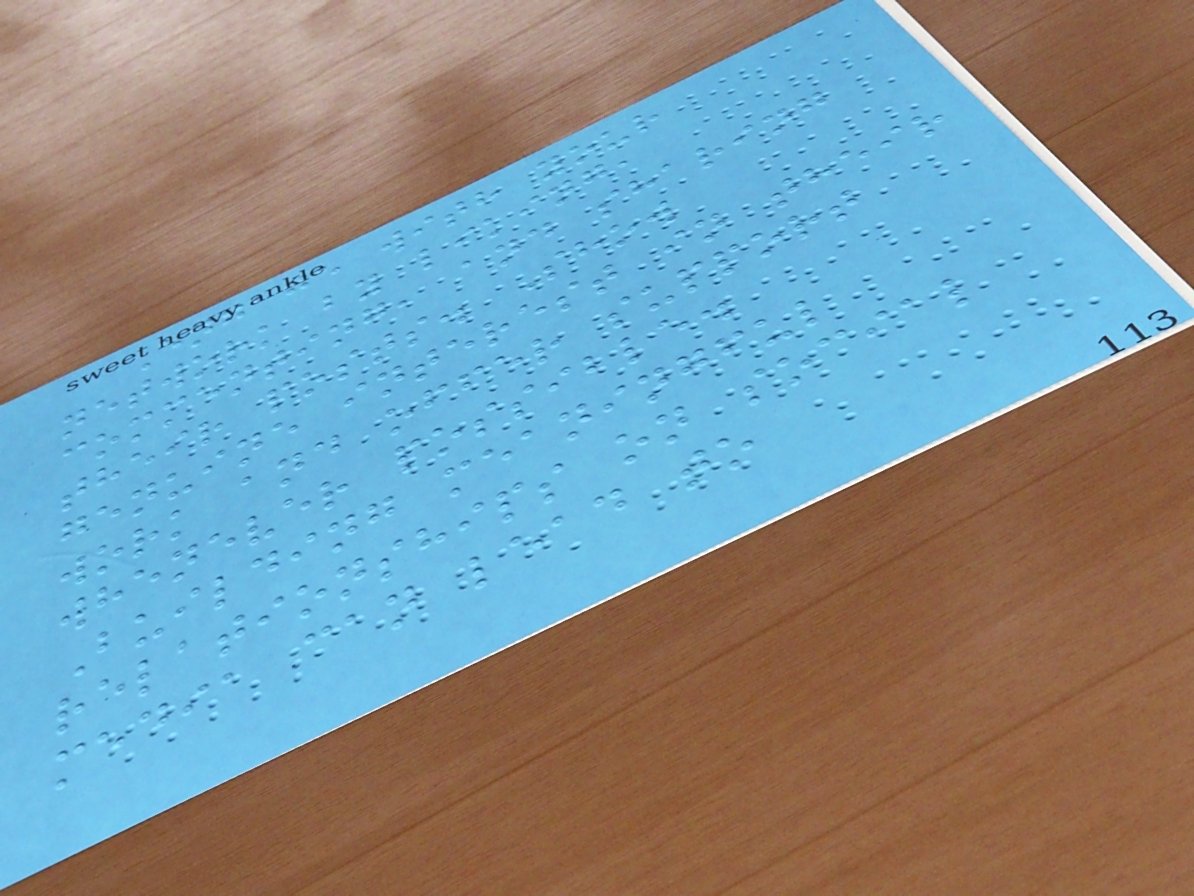Engage with your
network by liking,
commenting, and sharing
their posts. Show
genuine interest in their
work and offer support
whenever possible.
Building meaningful
relationships on social
media can lead to
